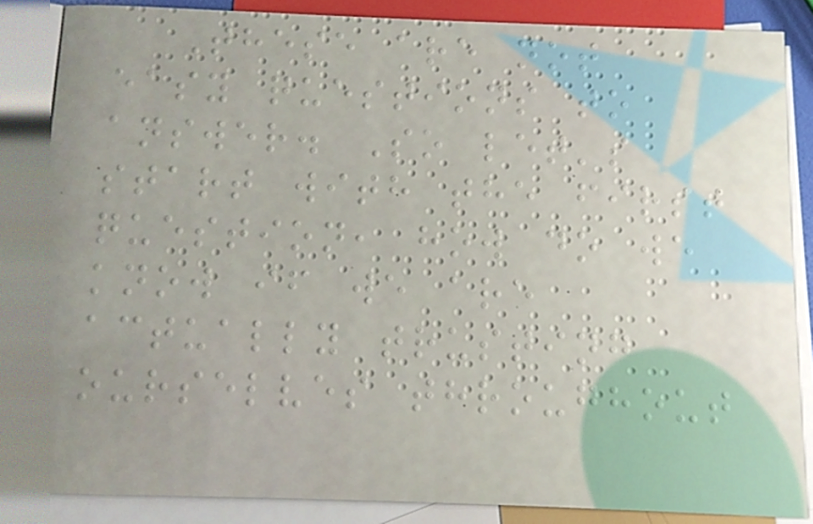These are not
easy questions to
answer. So let's
start with the first
question, how do we
know if we are
actually trusting
ourselves throughout
